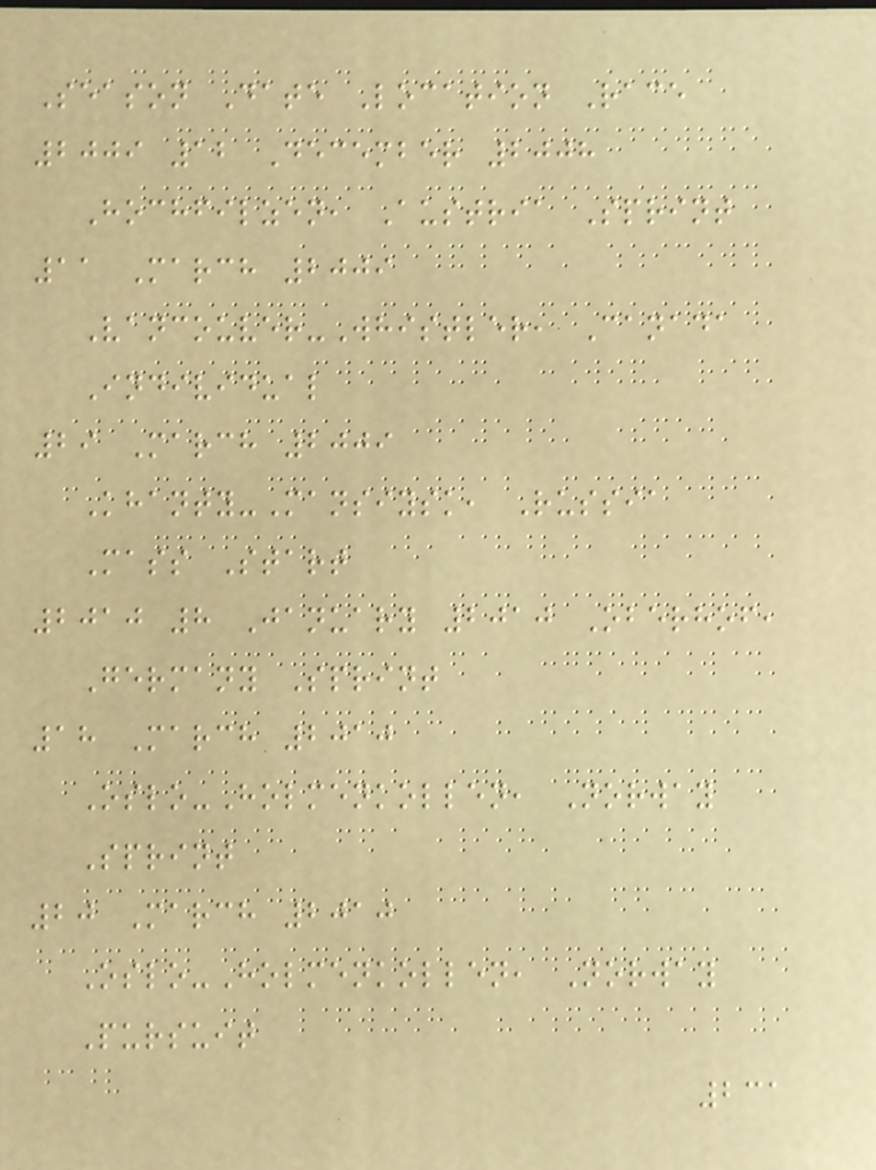Season Date Location Race
2009 12 December 2008
Hochfilzen, Austria Sprint
11 March 2009
Vancouver-Whistler, Canada
Individual
29 March 2009
Khanty-Mansiysk, Russia
Mass Start
2010 8 January 2010 Oberhof,
Germany Sprint
18 March 2010
Oslo-Holmenkollen, Norway
Sprint
20 March 2010
Oslo-Holmenkollen, Norway
Pursuit
231
